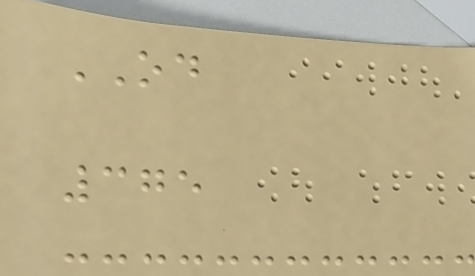OD
375
